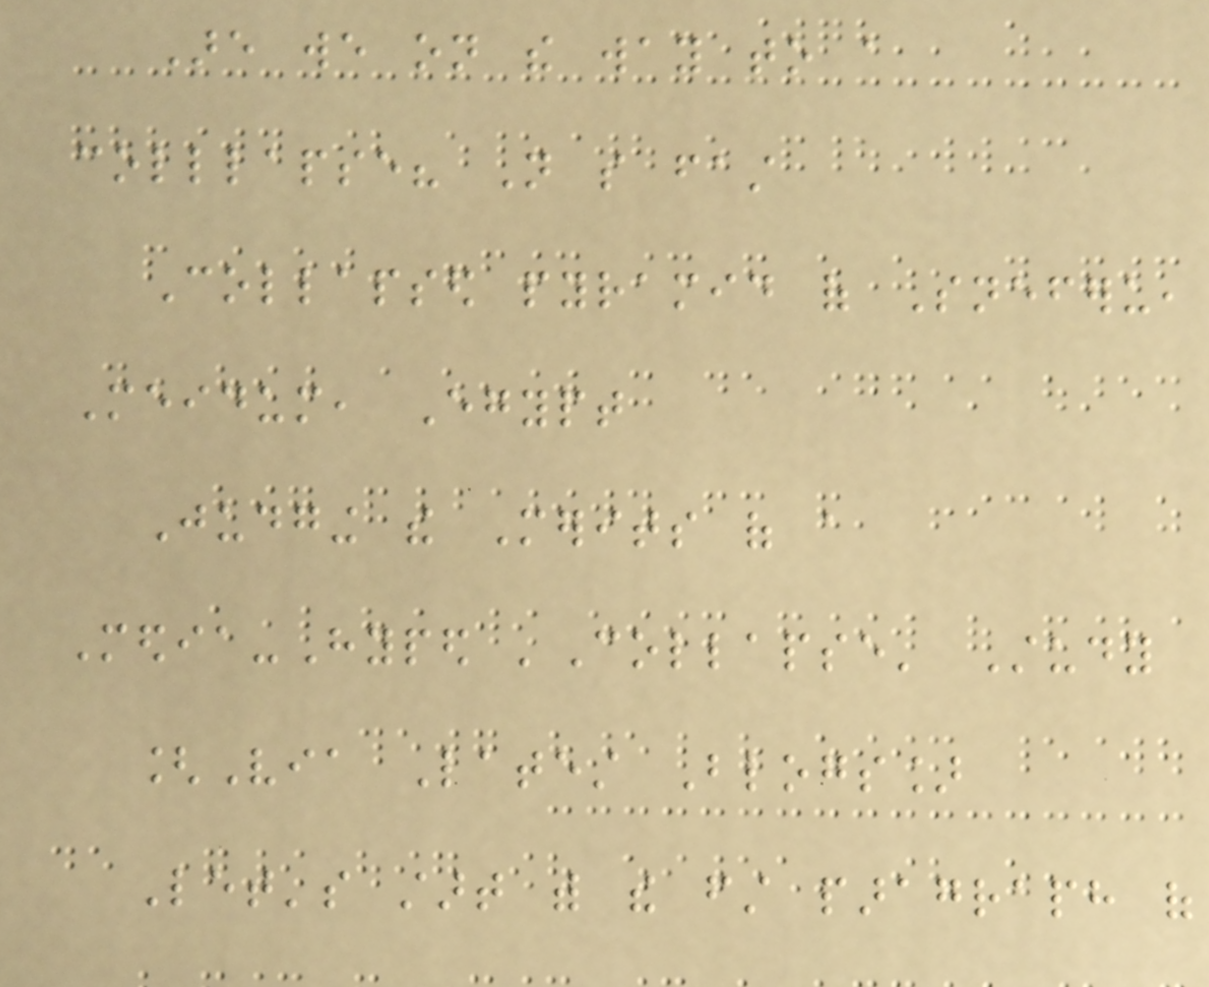Are we on the way to a
colllapse? Not so fast
Collapsed pyramid of Sneferu,
Meidum, Egypt
Judging the Merits of a
Media-Hyped 'Collapse' Study
[Via Latest Blogs]
Let's start with the first paragraph of
